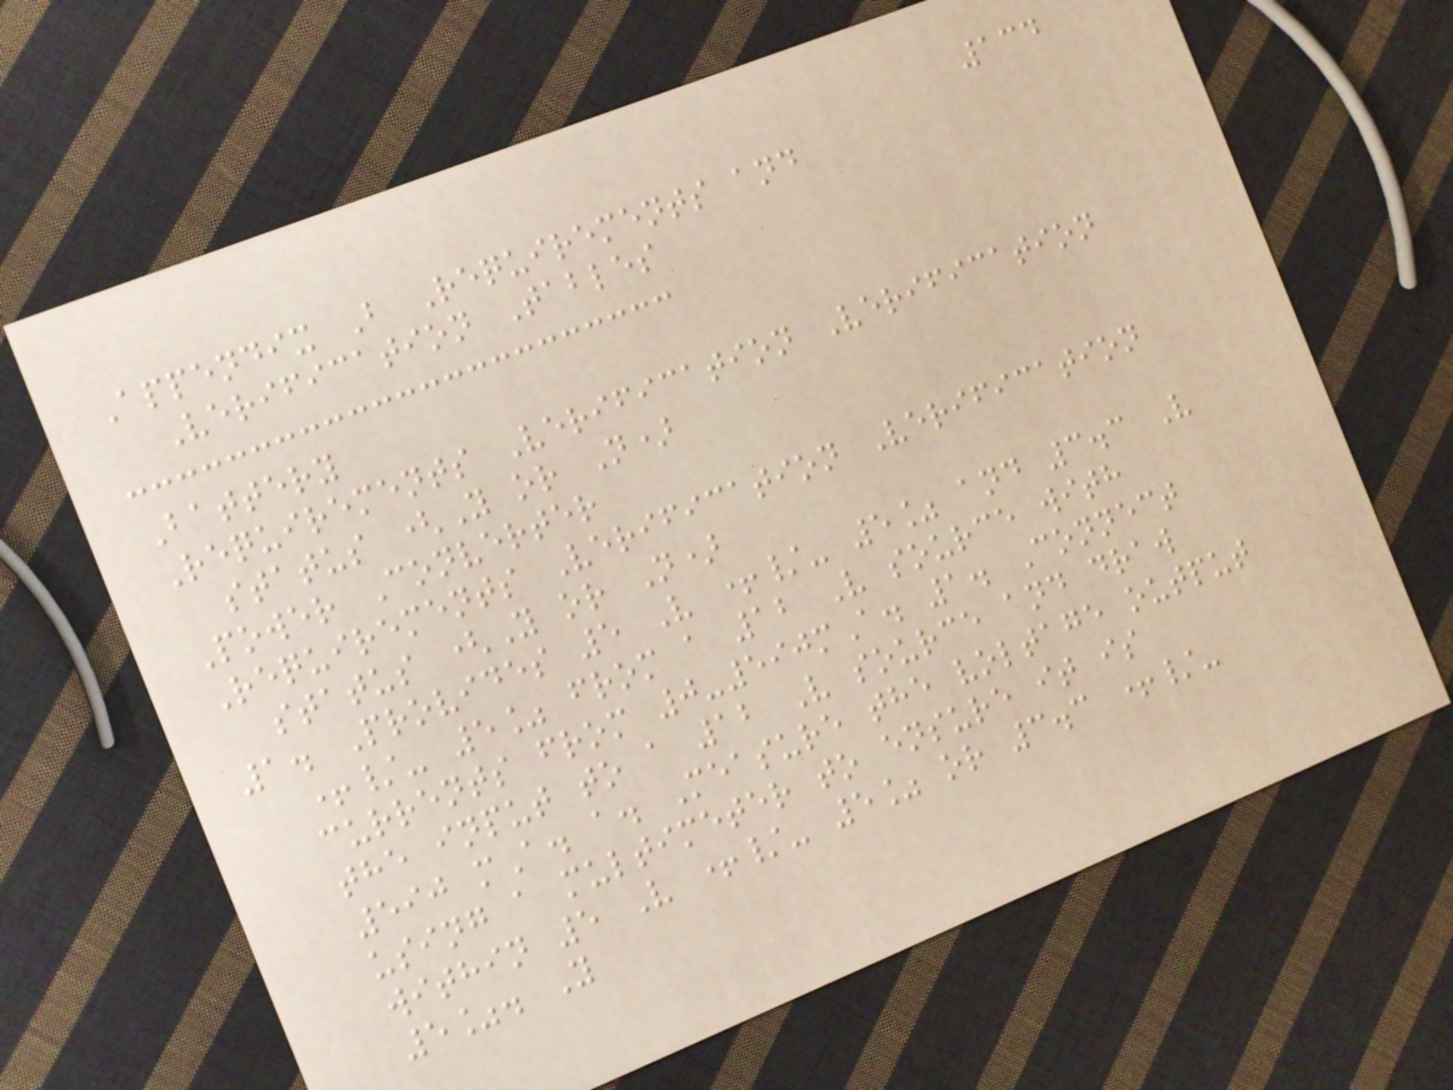134
Appendix B Requirements and
Verification Tables
Battery
Requirements Verification Verification
status (Y or N)
Power Converter
Requirements Verification Verification
status (Y or N)
1. Provides 5 V +/- 5% and 3.3 V
+/- 5% from a 12 V source with
currents from 0-590mA. 1. Connect
the input to a 12 V source and draw
590 mA. a. Measure the voltage output
using a multimeter to ensure it is
within 5 V +/- 5% or 3.3 +/-
5%. Y
